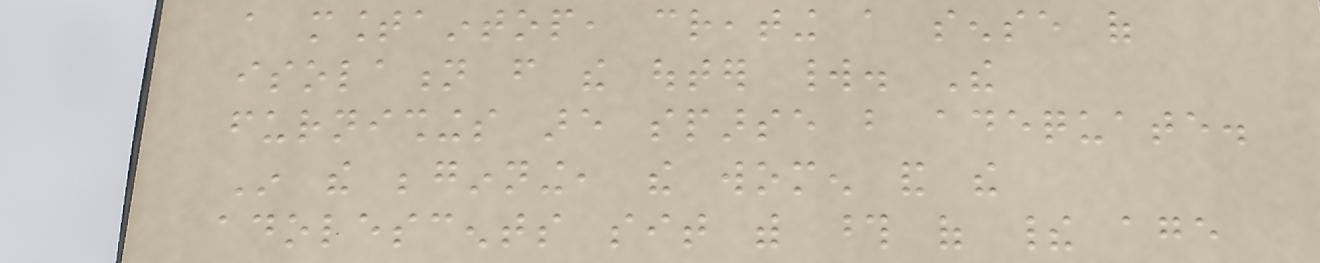a mountaintop, creating a sense of
isolation from the outer world. The
furnishings are sparse but adequate.
In the beginning, the women and the
adolescents sit with those of their age
